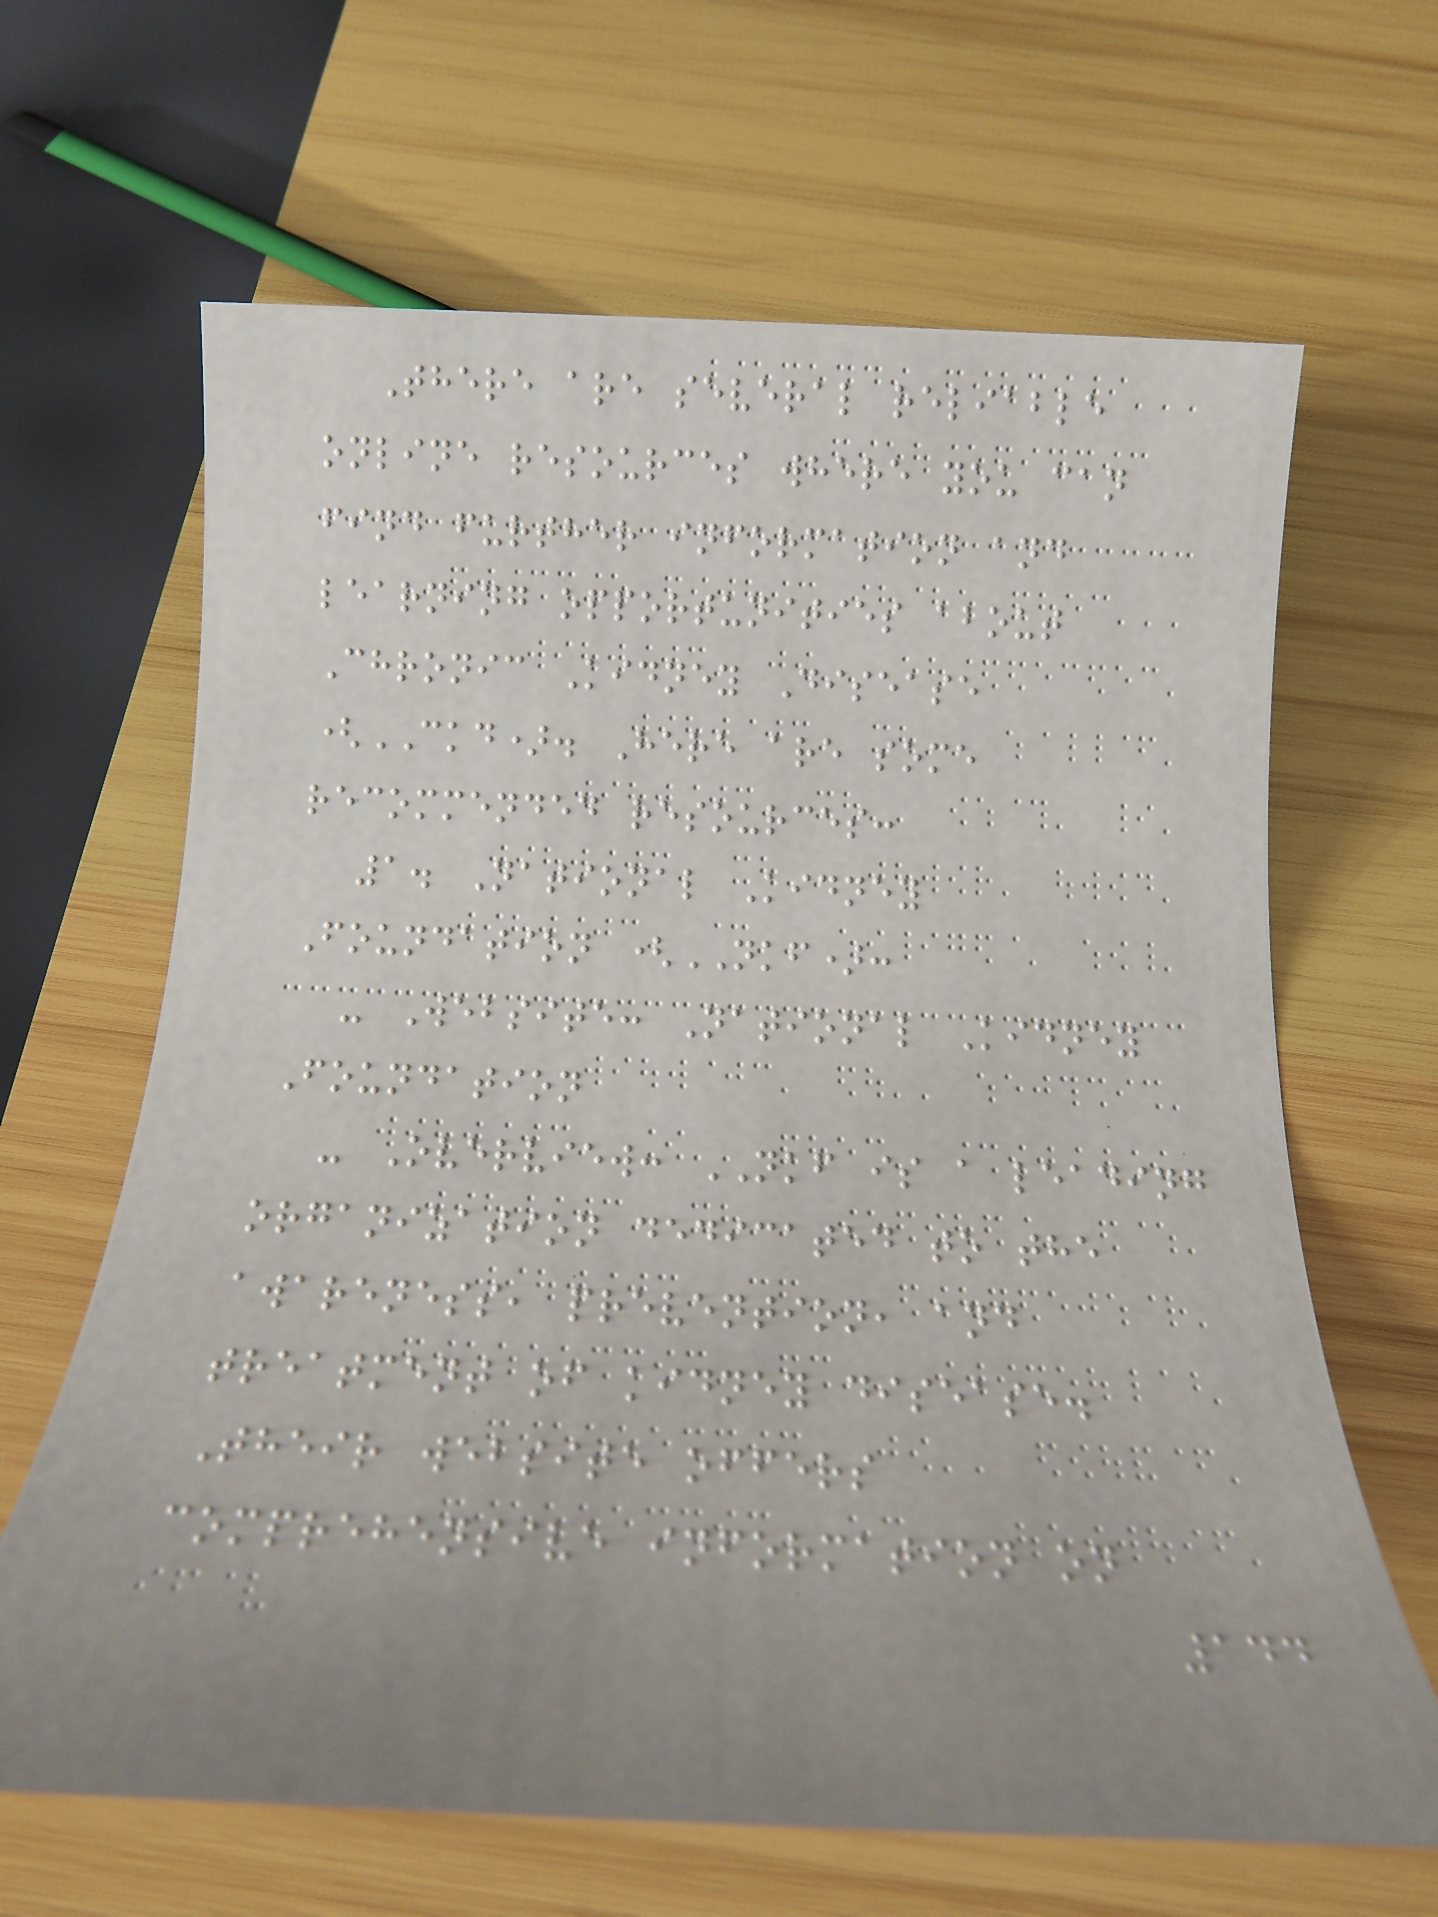There are several reliable
online resources where you can
find further information and
learning opportunities about
Chronic Kidney Disease
(CKD). Here are some
recommended resources:
1. National Kidney
Foundation (NKF):
- Website: National Kidney
Foundation
- Overview: NKF is a leading
organization dedicated to the
awareness, prevention, and
treatment of kidney disease.
Their website offers
comprehensive information on
144
